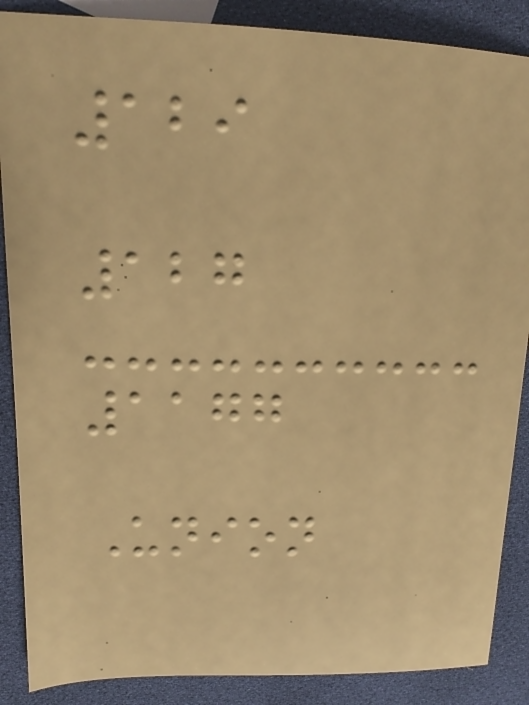129
127
1177
Union
